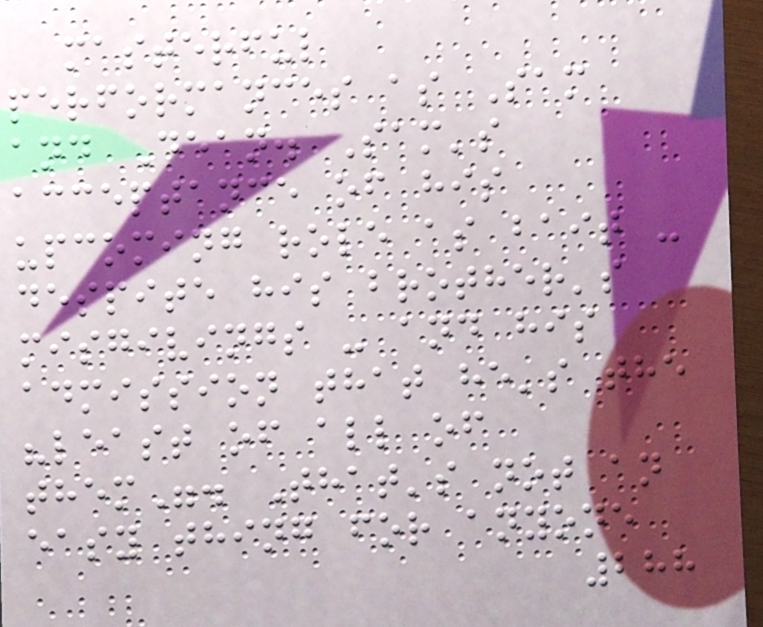masterful
performances as Sam
and Dean. Sam's
acceptance of his
upcoming role as bait -
despite his brother's
misgivings - and his
admission that he's the
"least of all of
them". That's not an
easy thing for anyone
288
